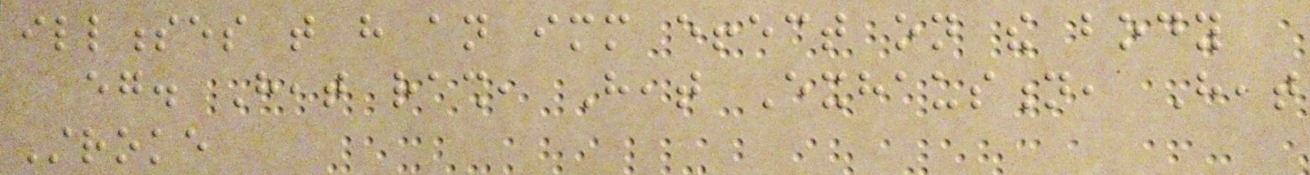illnesses that have an immediate effect on the body
eg. Heat rash, Heat Exhaustion, Heat
Stroke
